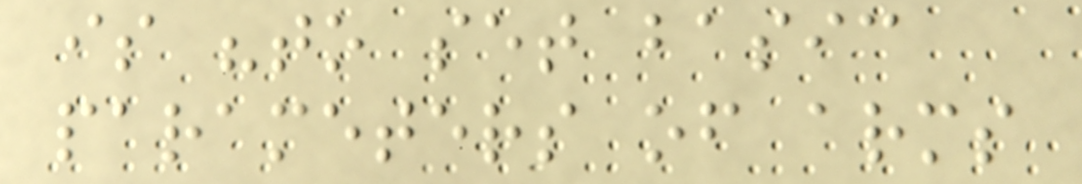is "to set basic
parameters of arms
